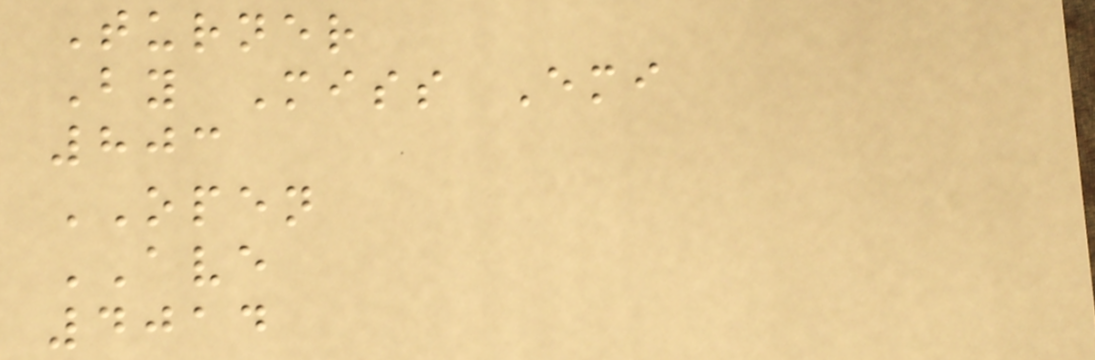Turner
By Miss Emi
803
OPEN
AVE
4014
